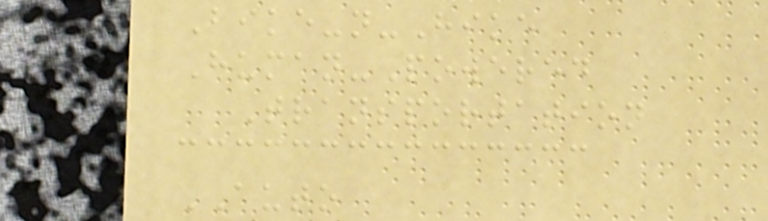Bike-n-Hike
Human-Powered
Transportation
AUTO
